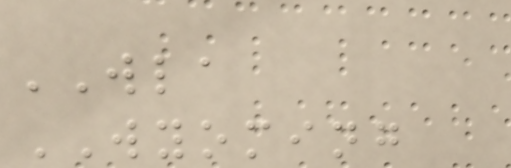WLA
WYOMING
